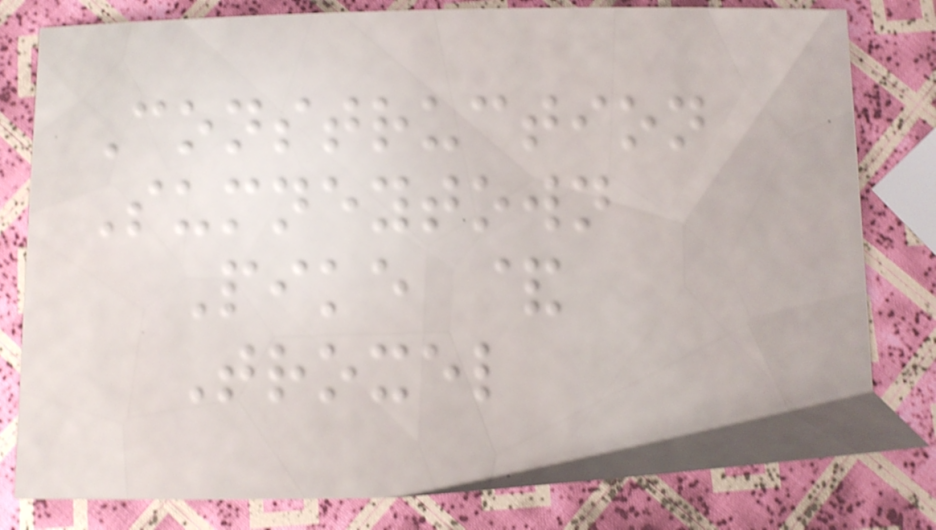Construction
Sumneytown
Pike &
Troxel
